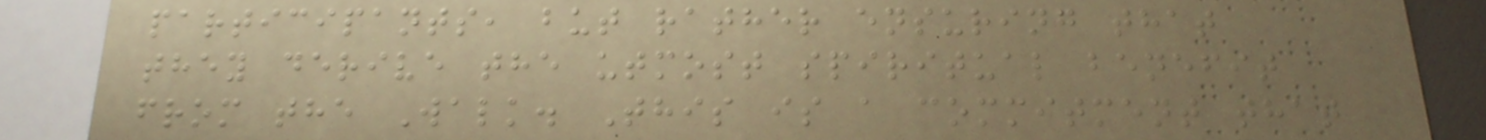participants, but rather ensuring that
they derive the utmost spiritual benefit
from the Walk. This is a commitment that
